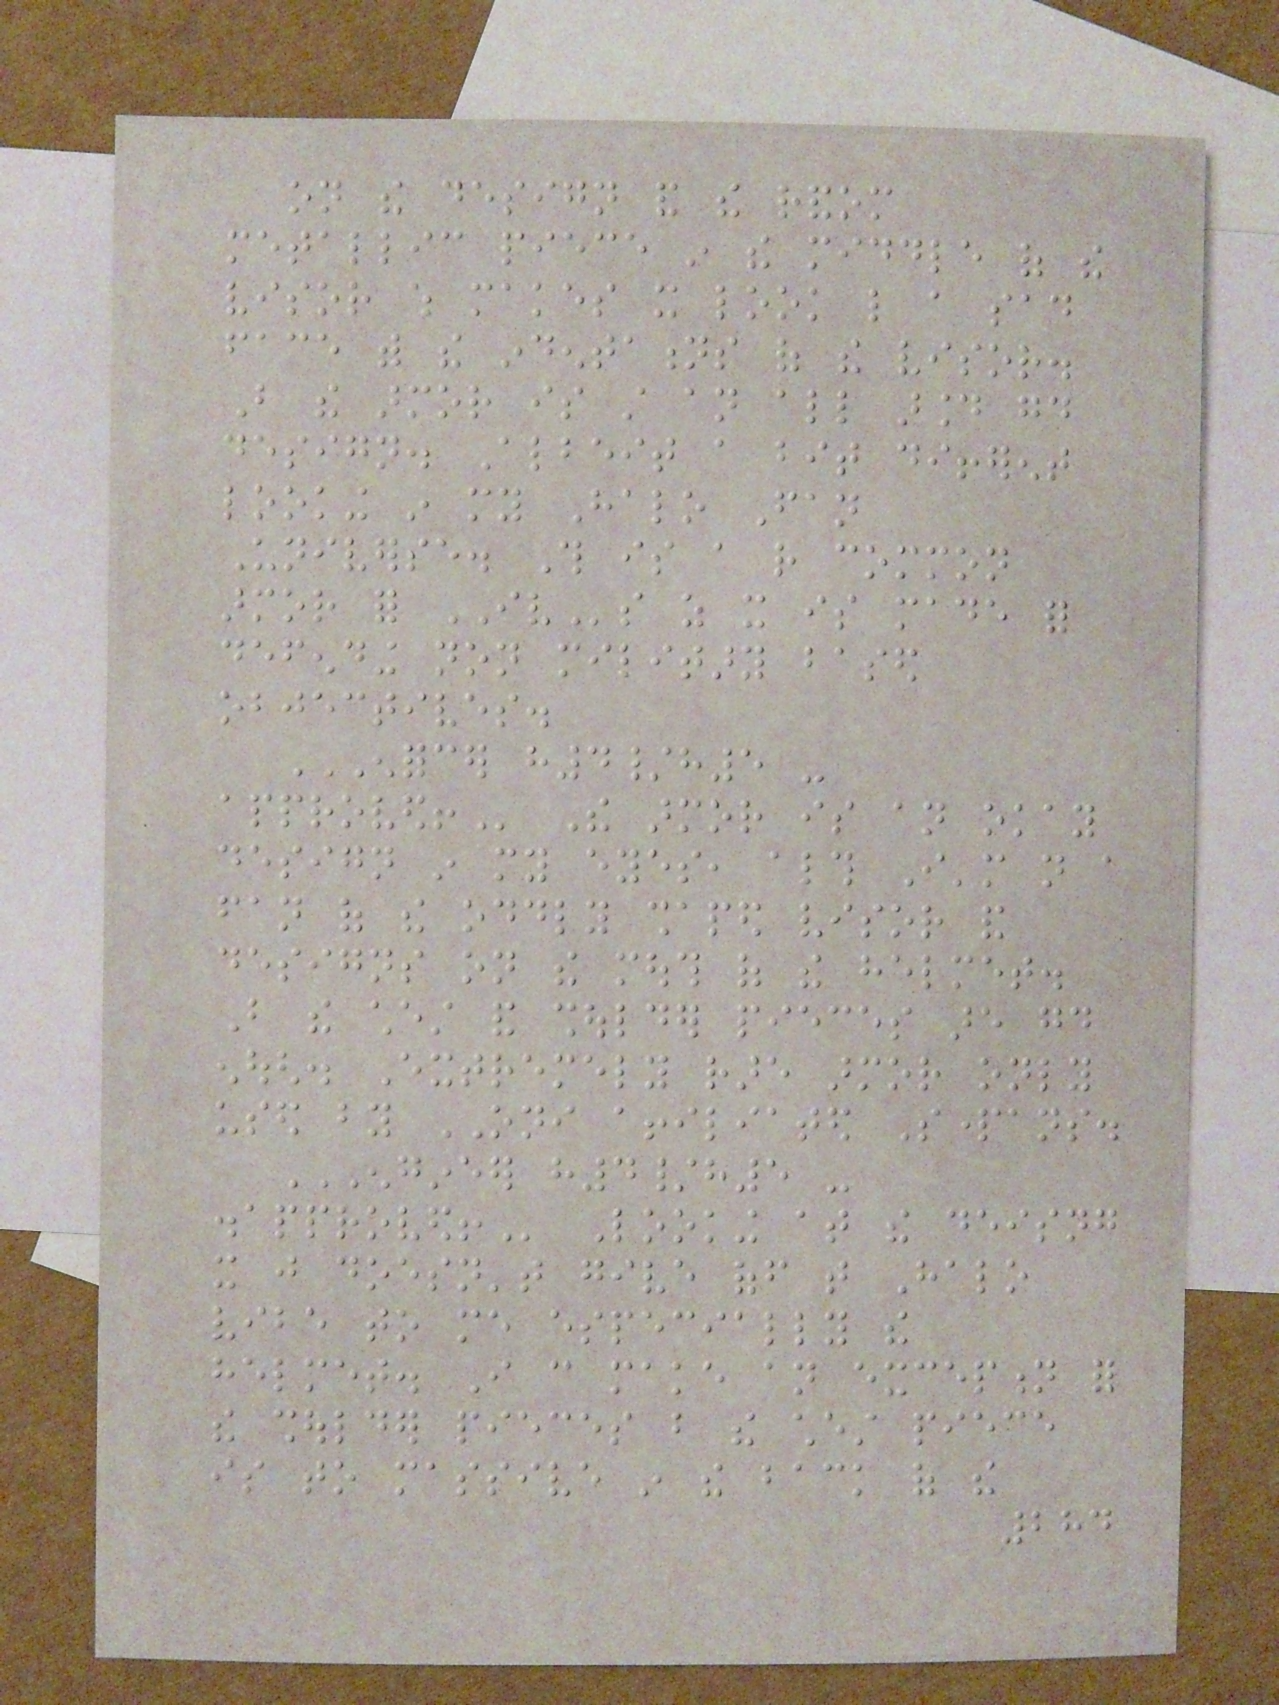on the design and the random
metallic piece in the middle of the
visor which makes it look like a sad
face with the indentations of the visor.
But the armor is still an all around good
design. Albeit a bit different
looking in my Halo Fan
Universe. This is a rather common
armor for IVs as it is made for
defending non military based
objectives.
ENFORCER H4/H5 -
APPROVED! The armor is an okay
design in my eyes, although I'm not a
fan of the oddly shaped visor and
designs on the mouth of the helmet.
But the chest and shoulder pieces are good
enough. Extremely rare armor only
used by ONI affiliated Spartans.
ENGINEER H4/H5 -
DISAPPROVED! Looking at the deisng
it just doesn't give off that Halo
vibe to me especially the
helmet. I can make an exception for
the shoulder pieces but the chest piece
is to massive in the back of the
284
